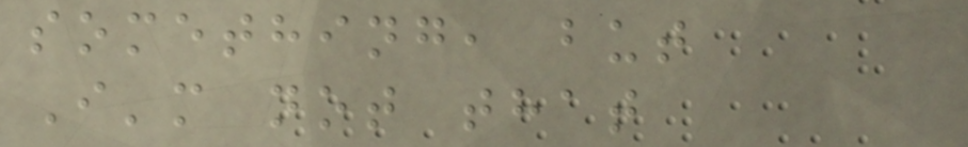something, but
I'm not that
